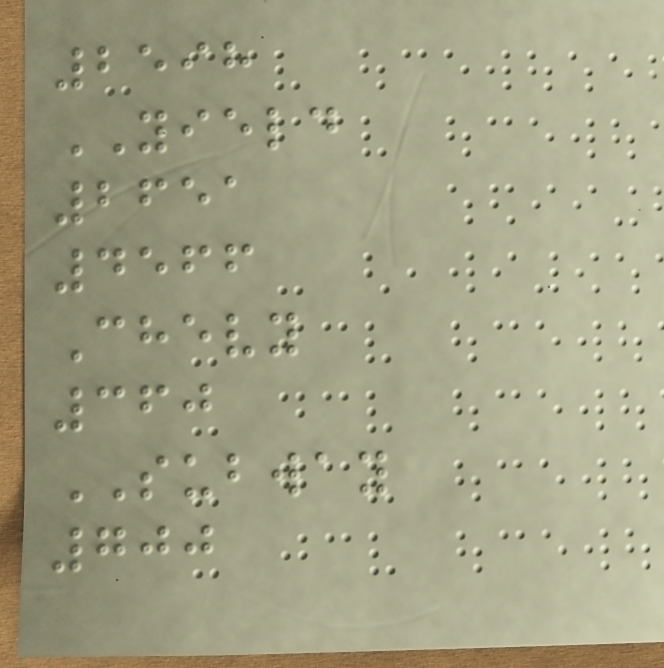2598
YIELD
2651
4566
Chevy
360
SUBWAY
700
